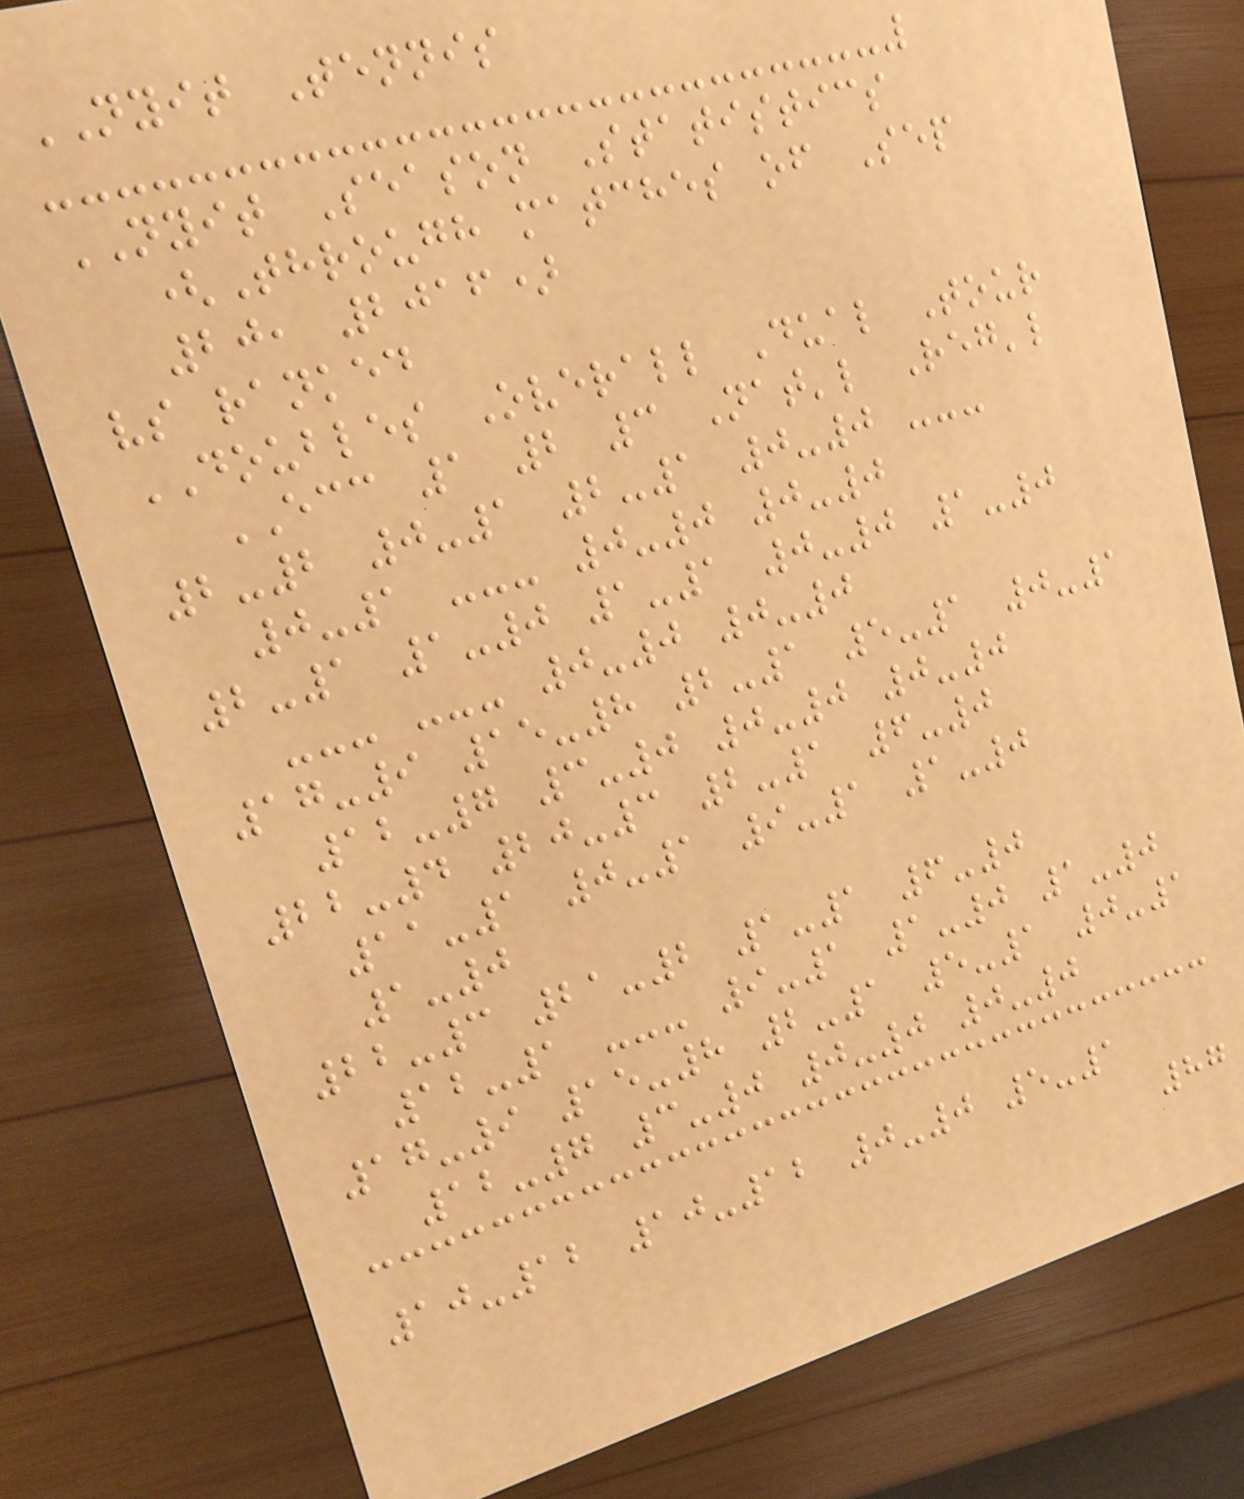NYIT Tennis
NYIT Season Statistics
(Through matches of Sep
20, 2016)
vs ranked
DOUBLES Overall Dual Tour
ECC 1 2 3 Nat'l Reg'l
2-2 0-1 2-1 0-0 ---
0-1 --- 0-0 0-0
2-1 1-0 1-1 0-0 1-0
--- --- 0-0 0-0
17-9 15-8 2-1 5-1 0-1
12-7 3-0 0-0 0-0
22-4 20-3 2-1 6-0
11-1 0-1 9-1 1-0
1-0
22-3 21-2 1-1 6-0
12-1 --- 9-1 1-0 1-0
17-9 15-8 2-1 5-1 0-1
12-7 3-0 0-0 0-0
10-12 10-12 0-0 5-1
87
